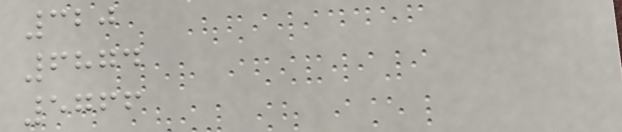320
6874
5766
